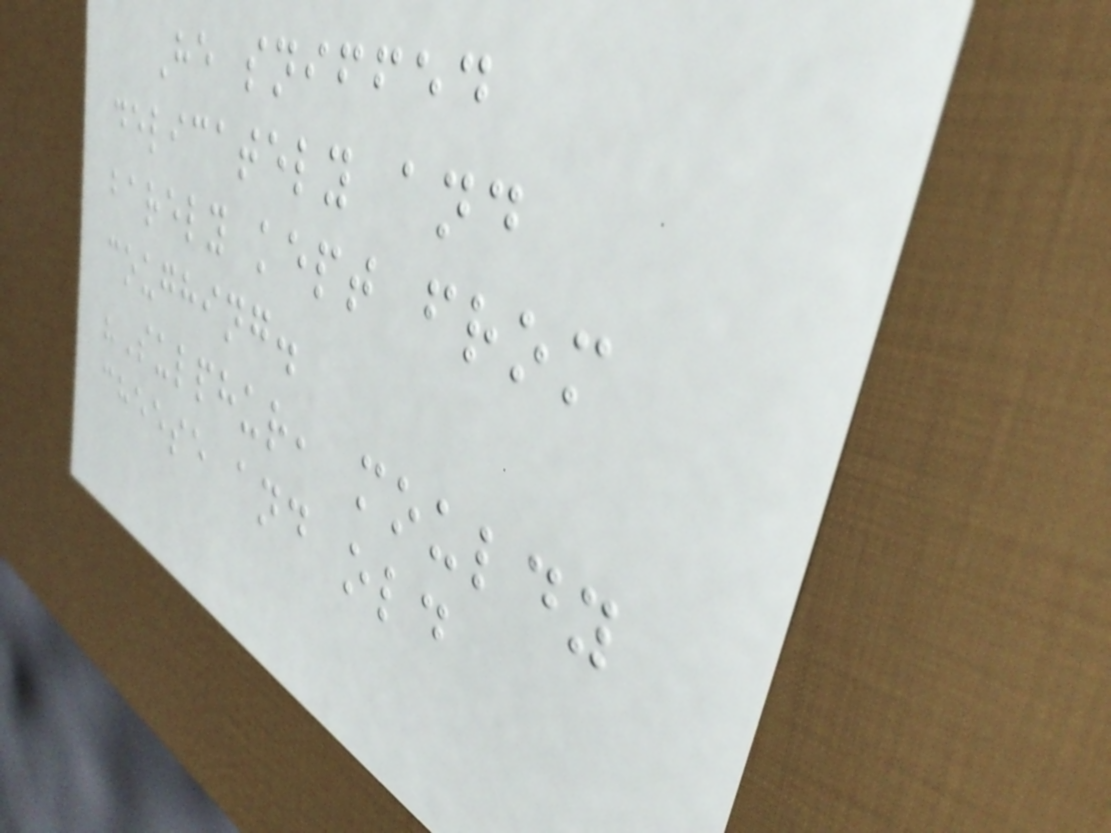He sniffed
delicately and
barely kept from
coughing.
"Sulphur, mouldy
cheese and old
